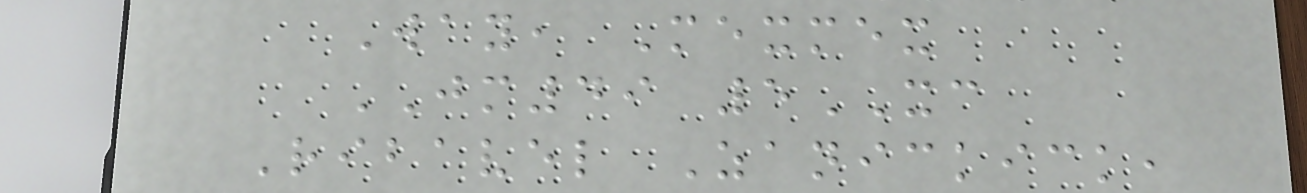Way, Mexmex
JM49 5XC
Ribavel Zanickick,
